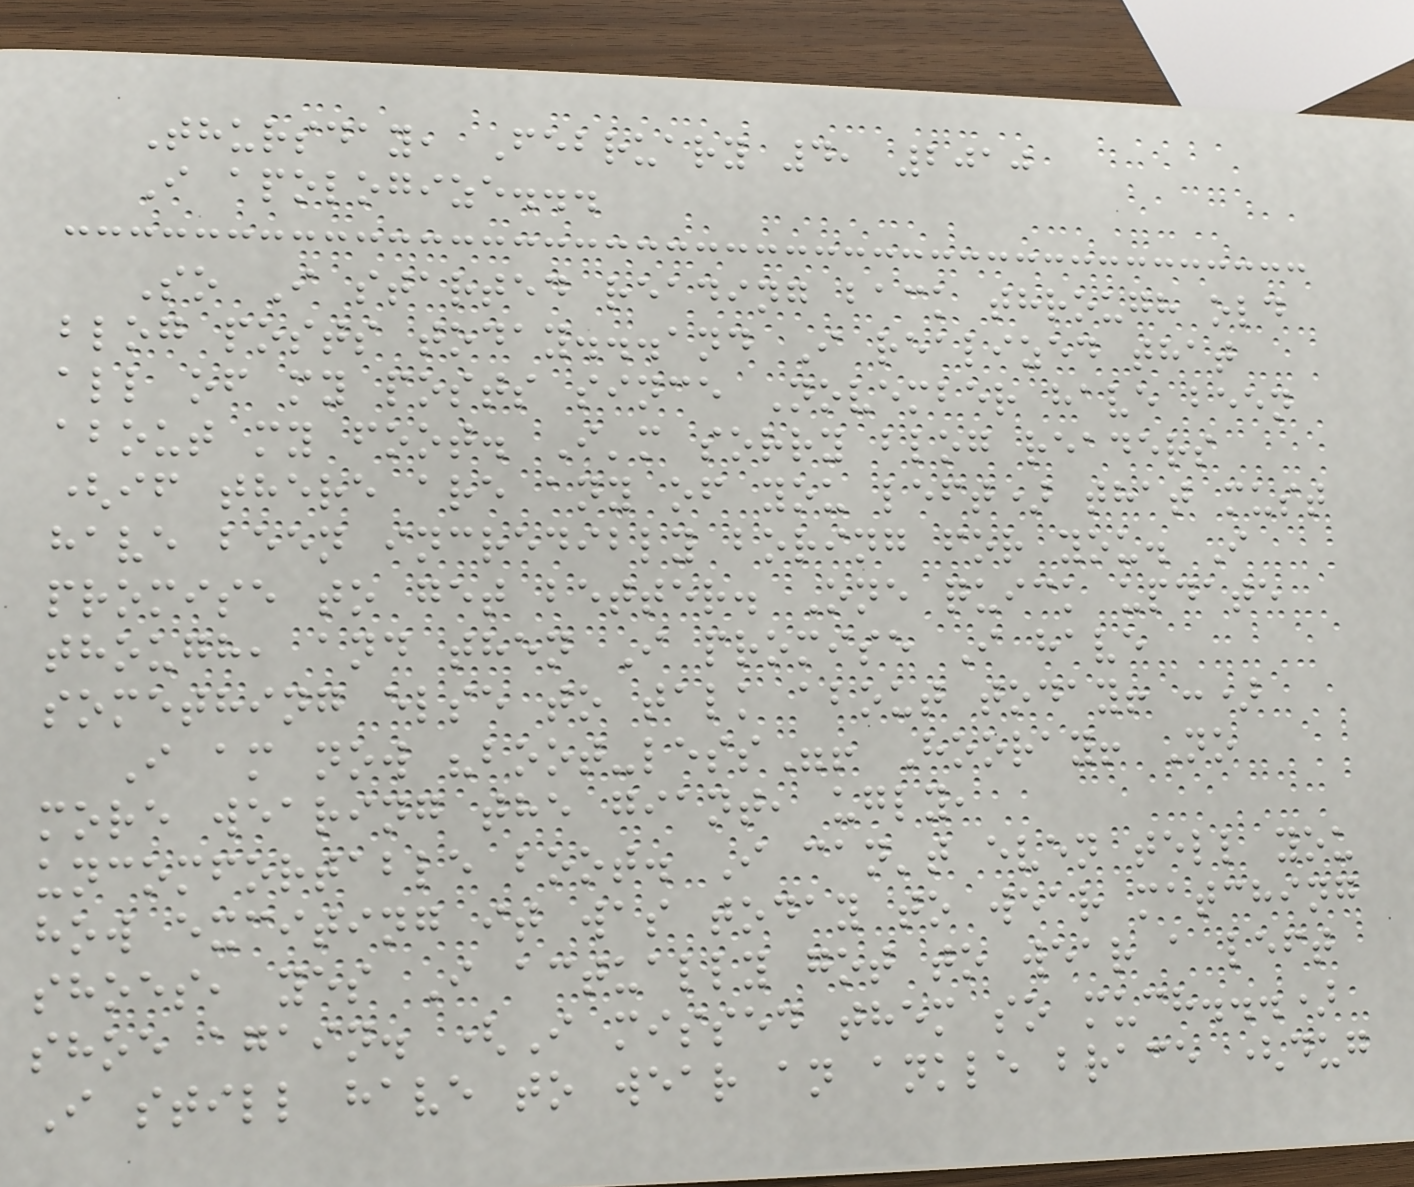Thursday, February 4, 2010
I apologize...
So I started reading back through old
blog posts today...and I realized that
all of my posts since November have been
about my foot. I'm sorry blog readers
(if there are any of you left) that must
have been incredibly boring for you. I
promise to get better. One quick update
though, and then I promise I have
something else to talk about today! :)
I am now "boot-less"! Hooray! No
more wearing the giant, ugly,
uncomfortable boot. I can't even tell you
how exciting it was today to wear matching
shoes, yes I actually got to wear a left
shoe again. (I missed them so much...)
I still have to wear an ankle brace (dug
